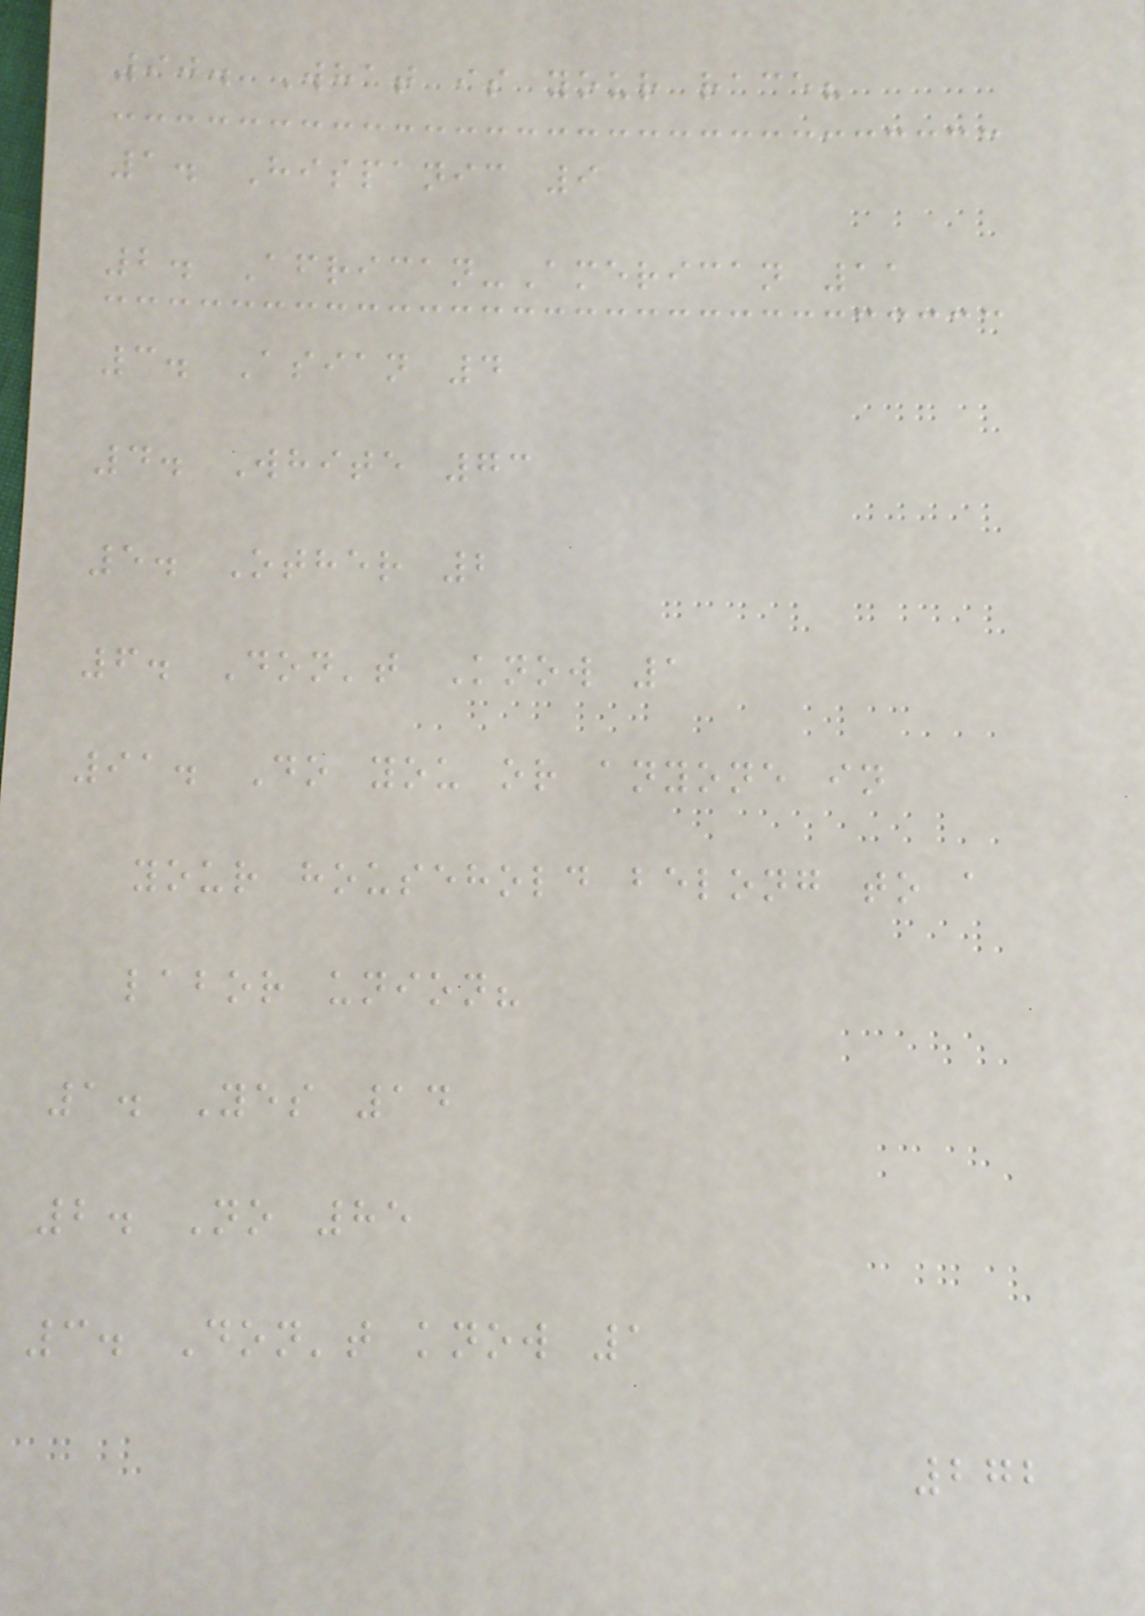90. What is your race?
1. Hispanic 9
2. African-American 11
3. Asian 4
4. White 73
5. Other 2
6. Don't Know 1
91. Do you or anyone in
your household belong to a
labor union?
1. Yes 14
2. No 85
3. Don't know 1
272
